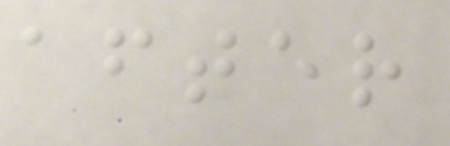after
